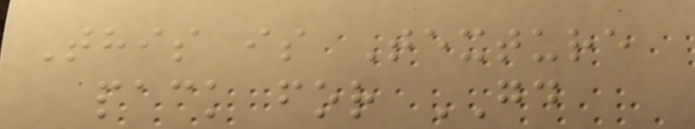This is Texture
pack for GD
